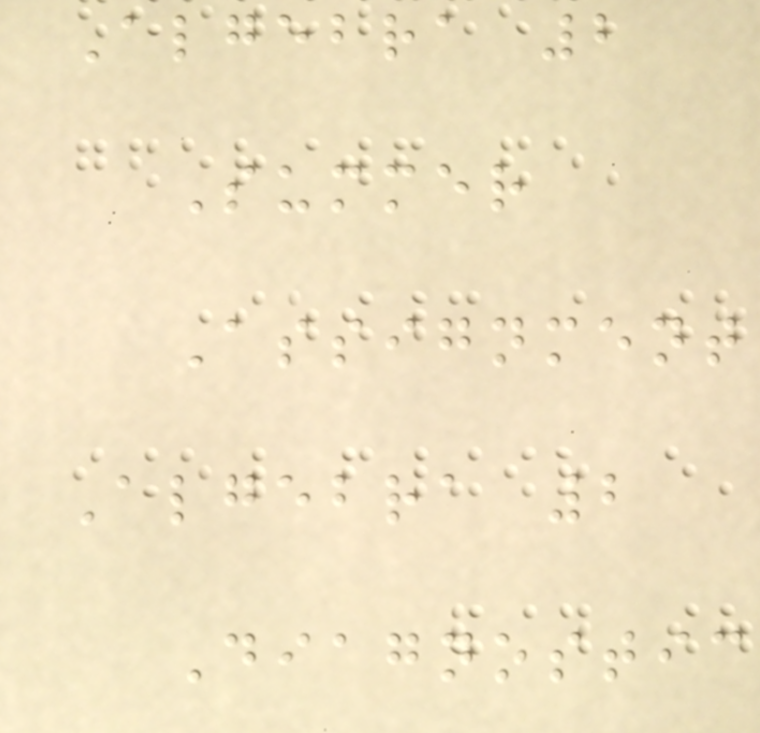Algebra 2
Summer
Assignment
Algebra 2
Diagnostic
